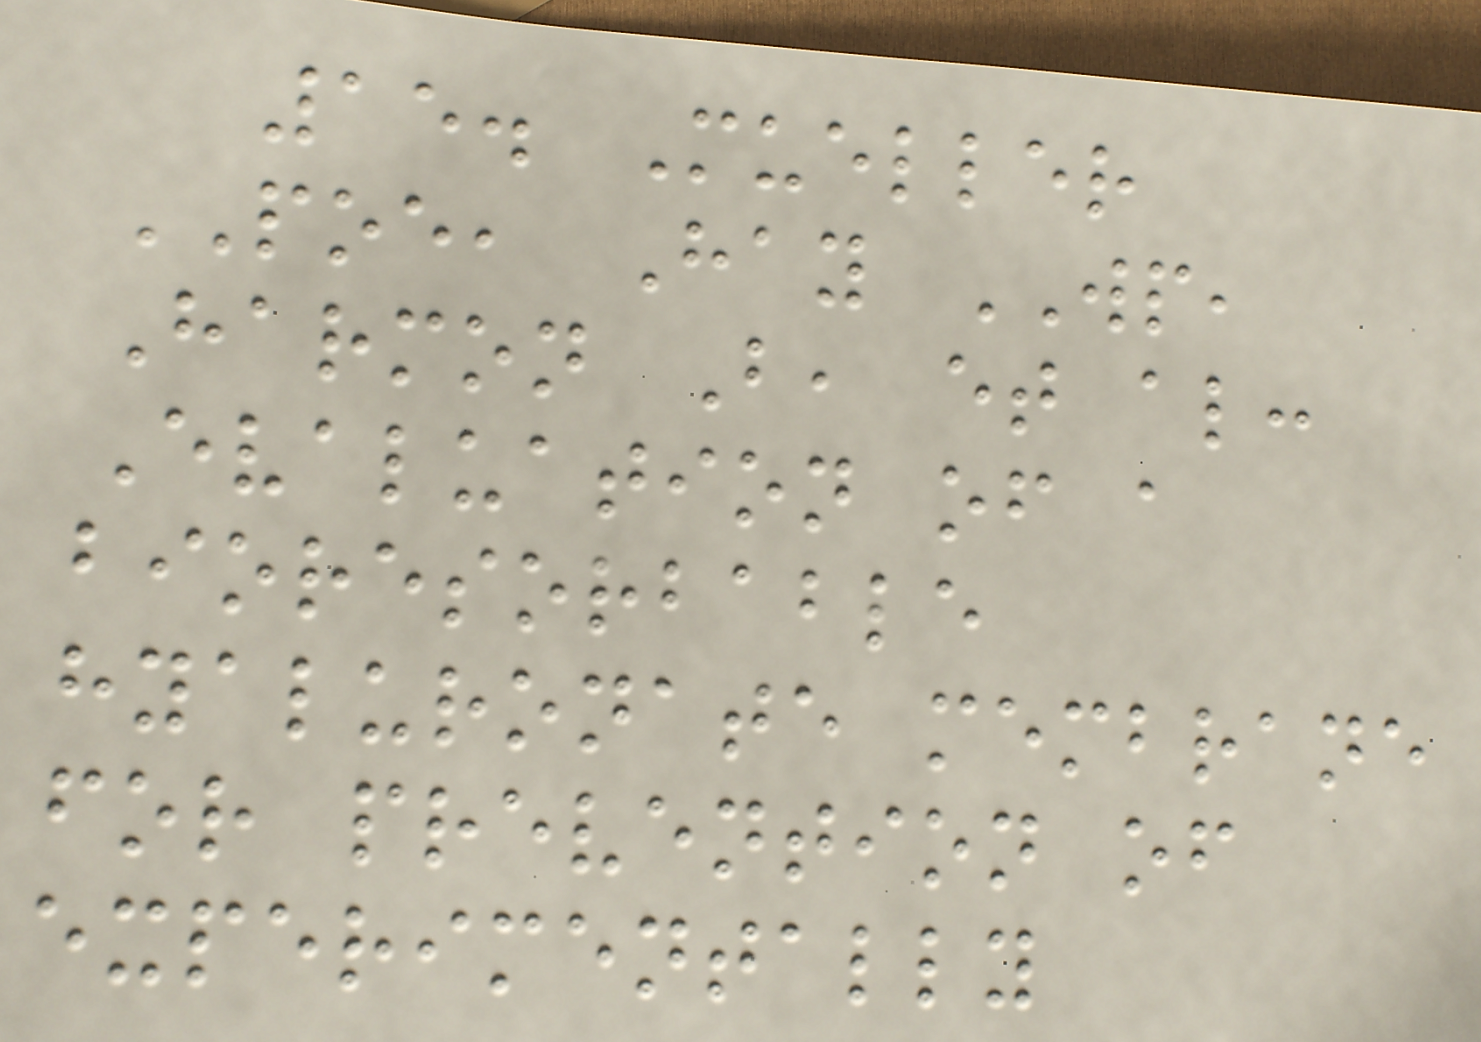15. Mueller
POE, Hay WP,
Harmon B, et al:
Evaluation of a
bioresorbable
hyaluronate membrane
for prevention of
experimentally
